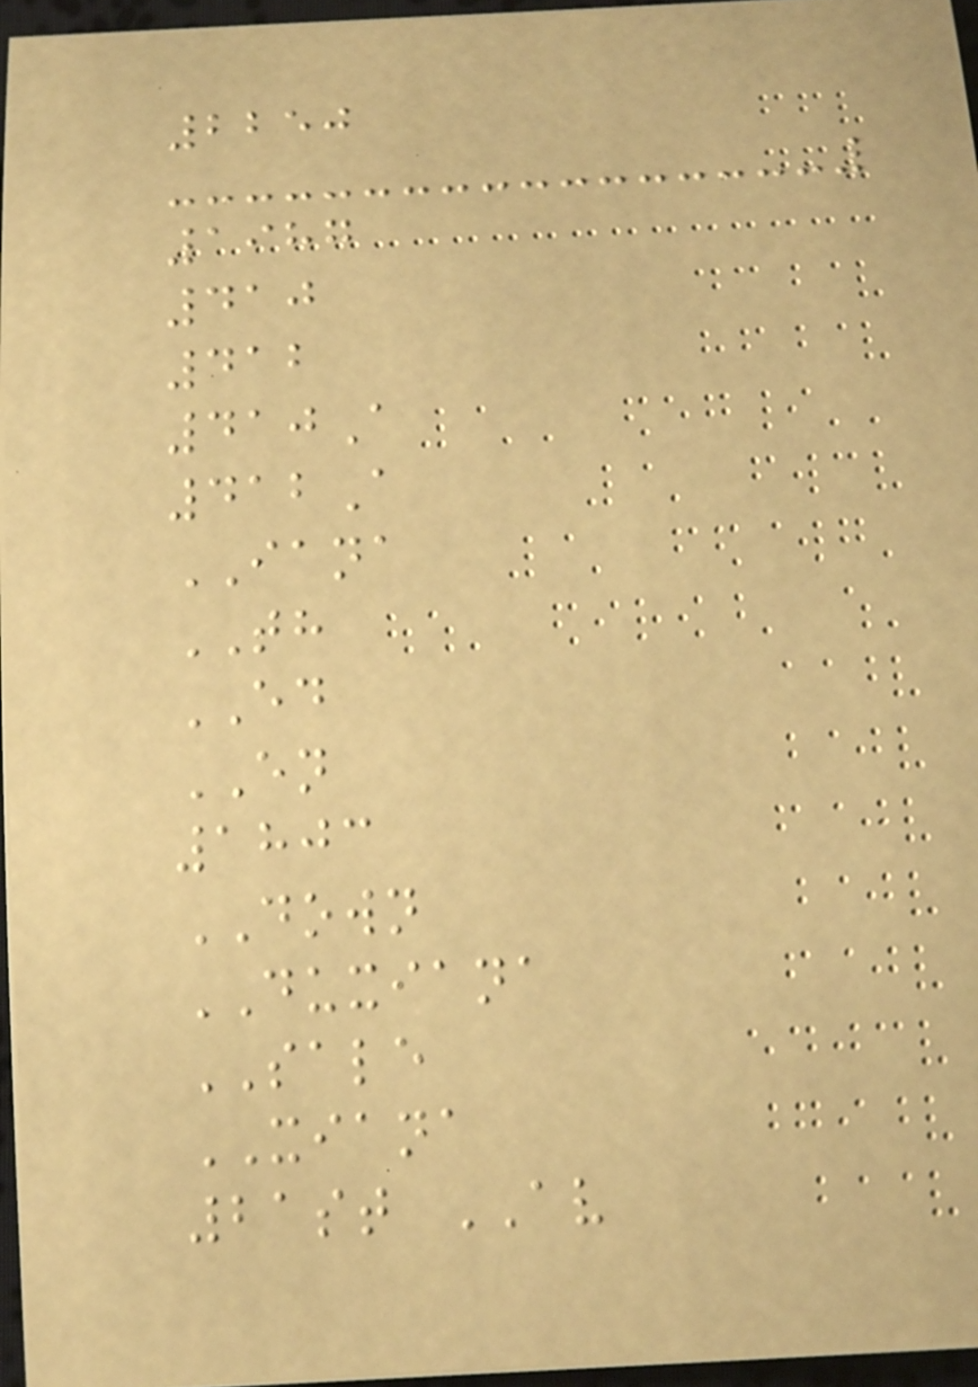2250
1987
410
412
410A
412A
IANA
TH
ED
EN
1803
DOWN
DUXIANA
SALE
XIANA
21st AV
